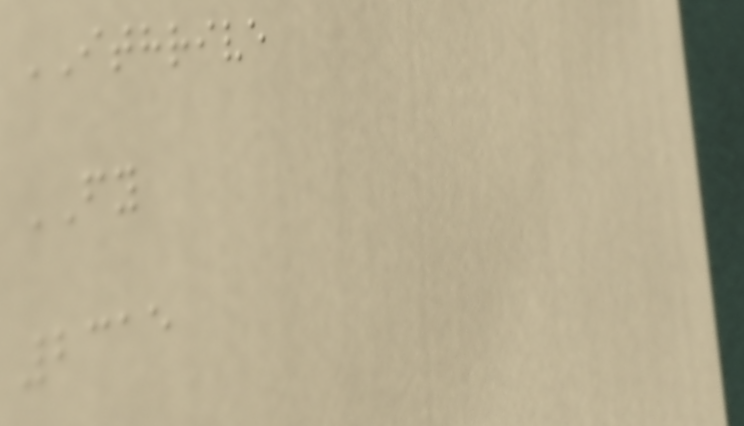ITHRIVE
FY
2315
